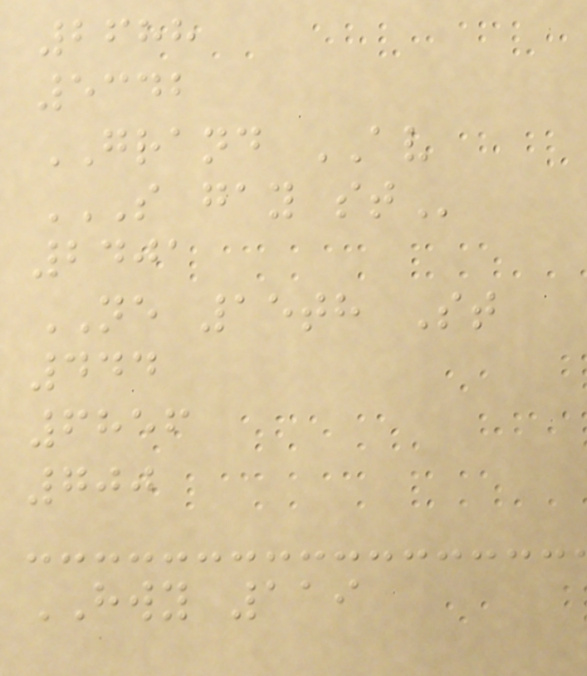2688
5342
GRAND AV
S GAY ST
2401
NE 15th St
444
6856
700
HWY 119
